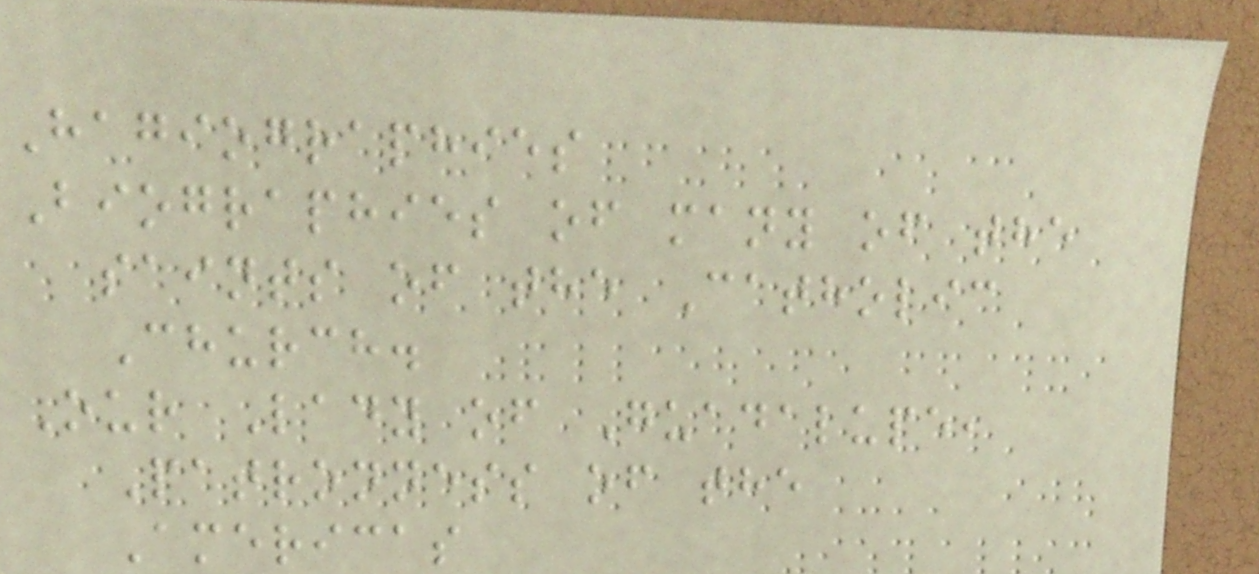Hagiographies
Biographies of many of the
saints of the Catholic
Church.
Our Lady of Guadalupe,
Patronness of the
Americas
